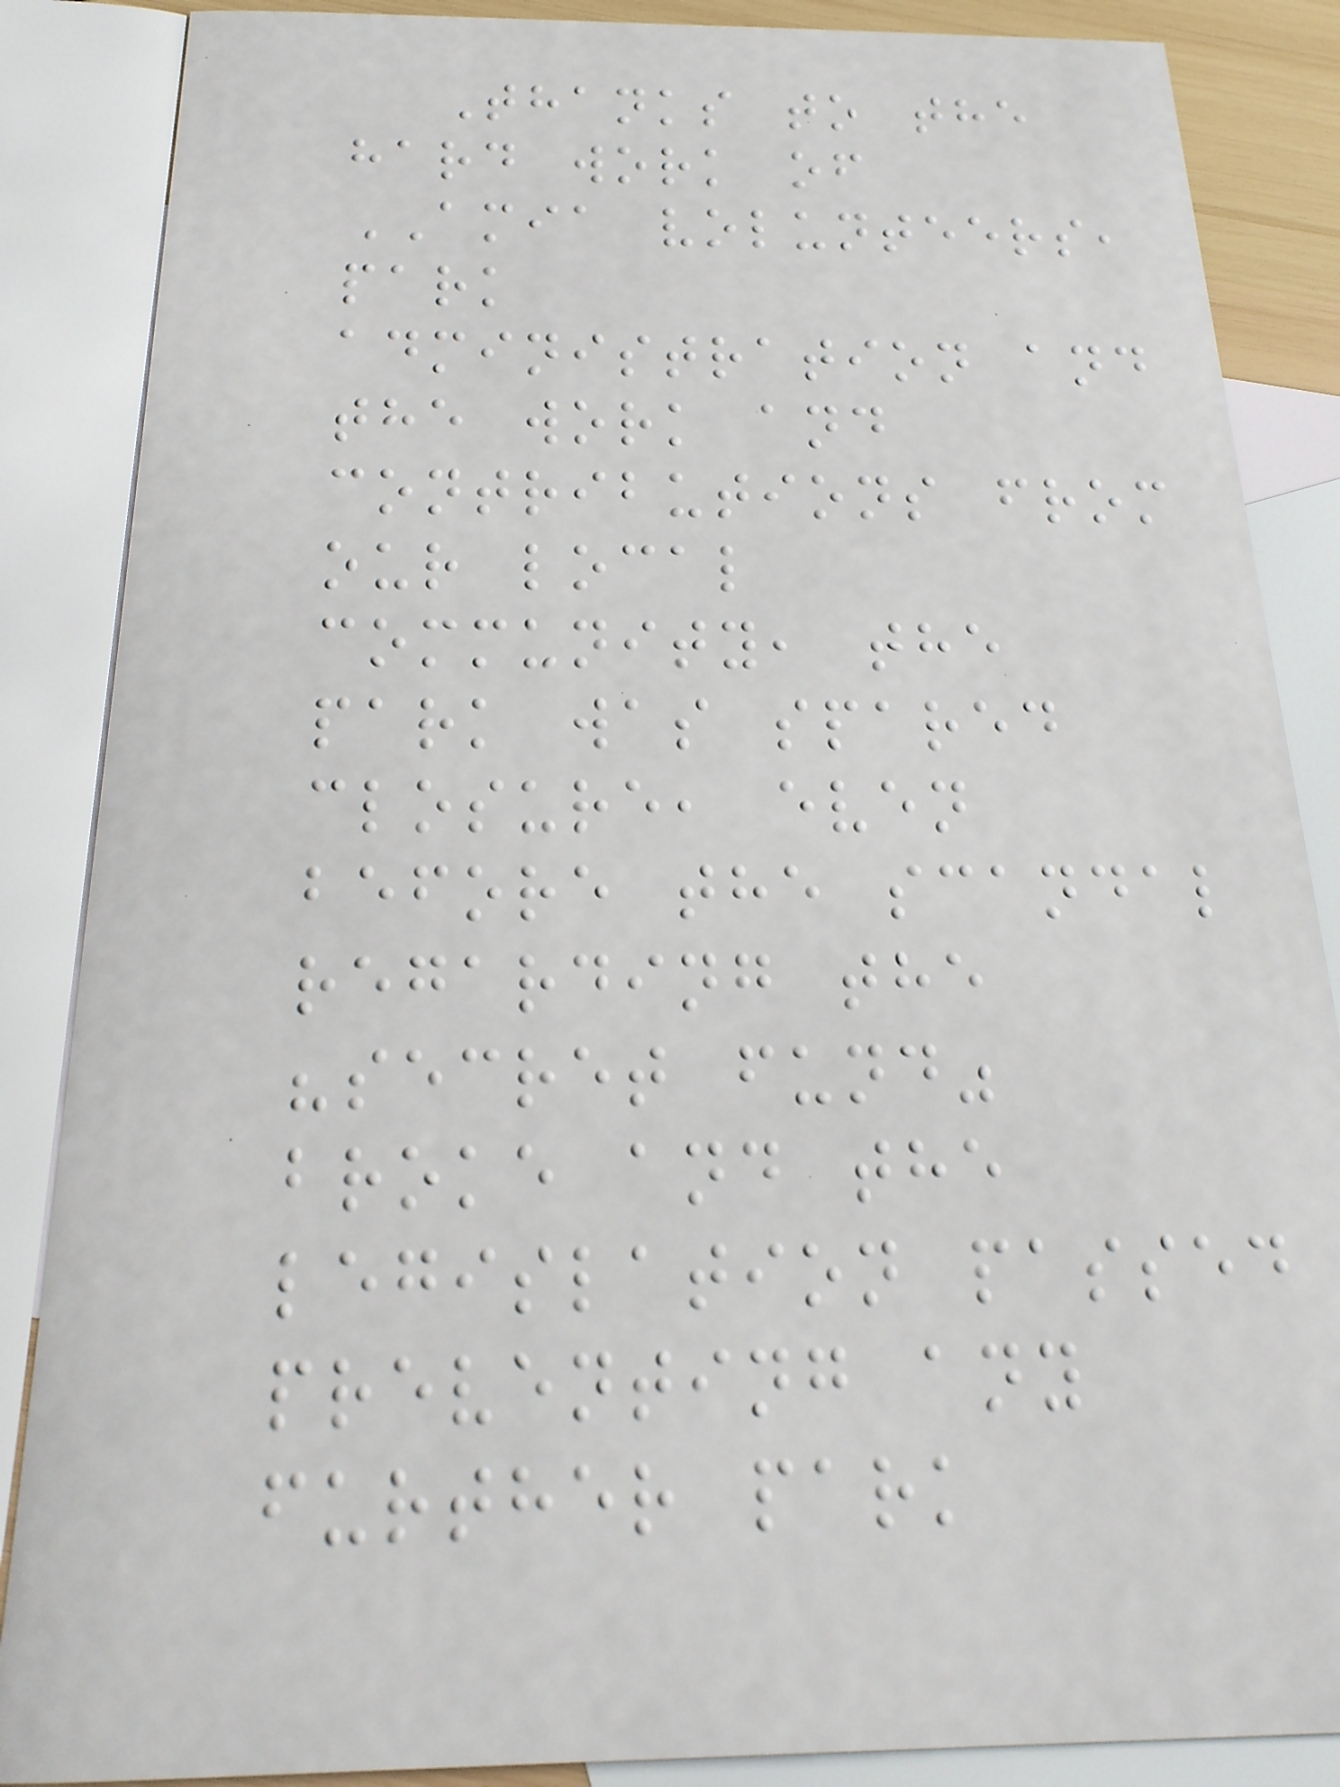Thanks to the
hard work of
AMIA volunteers,
park
administration and
the work and
contributions from
our local
community, the
park was spared
closure, even
before the scandal
regarding the
"secret fund"
broke and the
legislation passed
preventing any
further park
